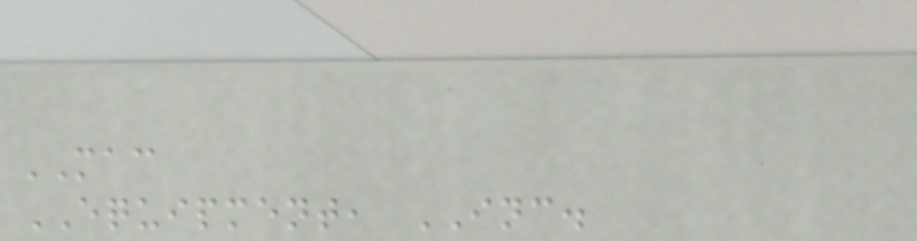MAC
EQUIPMENT, INC.
